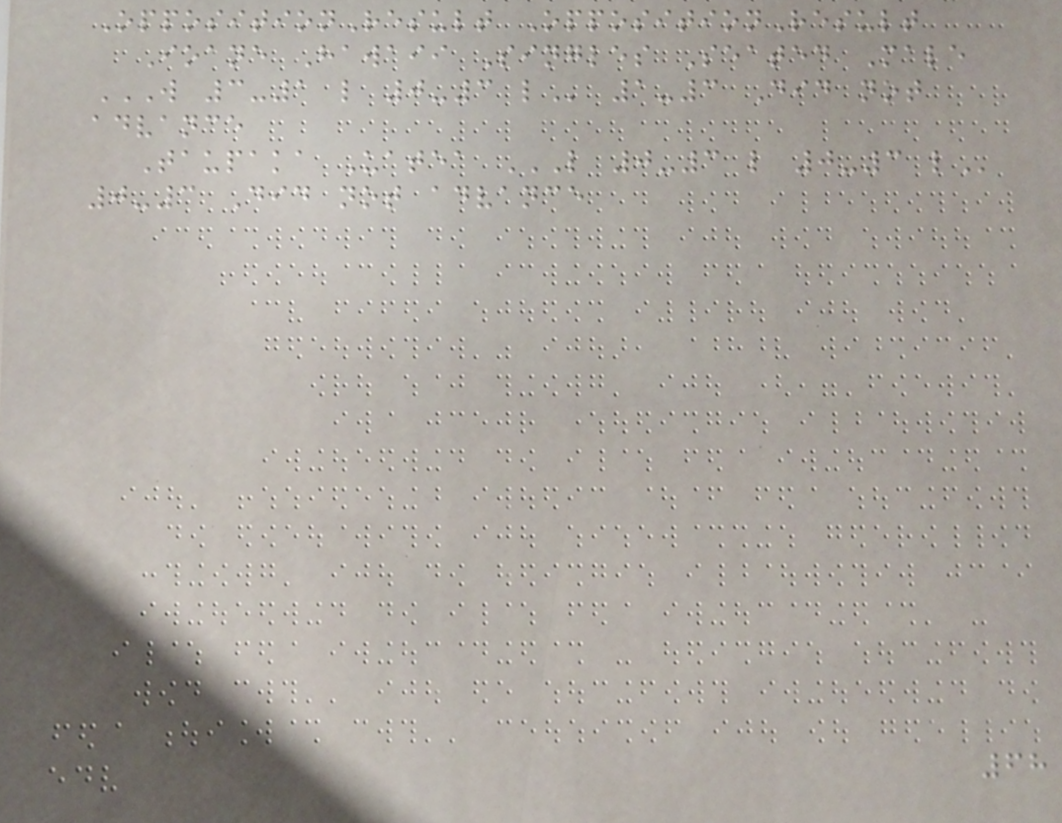OppositionResult OppositionResult
Ioane Hawaii Singles Seated Male
W 3-1 L 0-3 L 1-3 Did not
advance
Taupaka Uatea L 0-3 L 0-3 L
0-3 Did not advance
68
